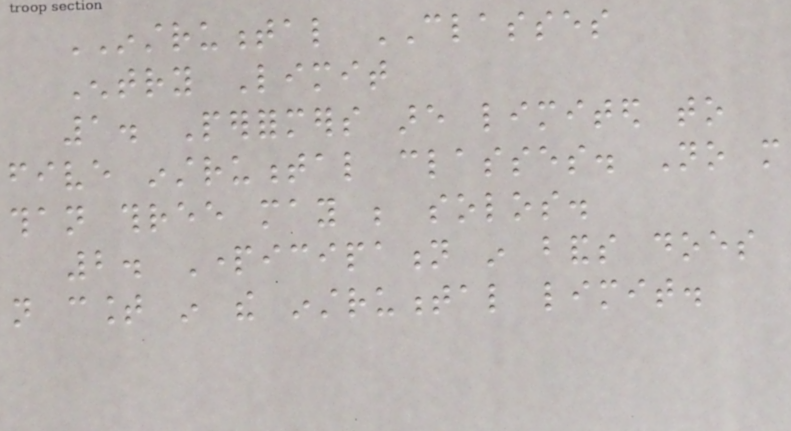INSTRUMENTAL CLASSES
Entry Limit
1. Performers are limited to
five instrumental classes. No more
than three may be solos.
2. Participation in bands does
not count in the instrumental limit.
